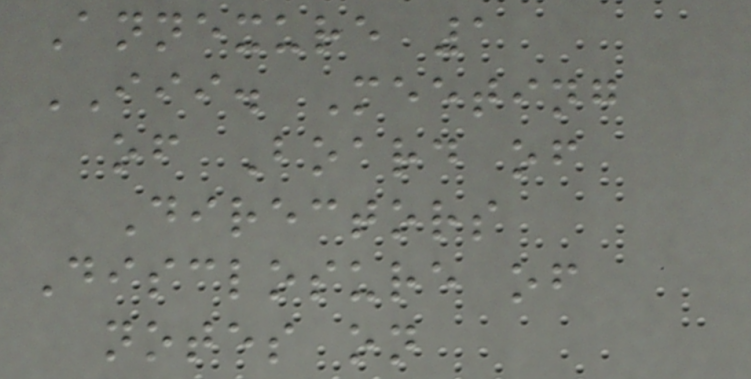Annexure 1
III. Meeting
of Board of
Directors
Disclosure of
notes on
